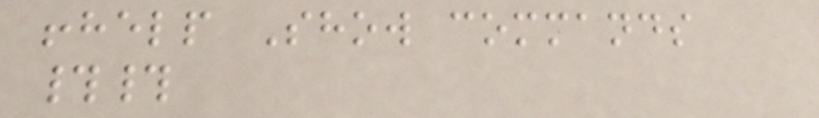!help Show commands
##
